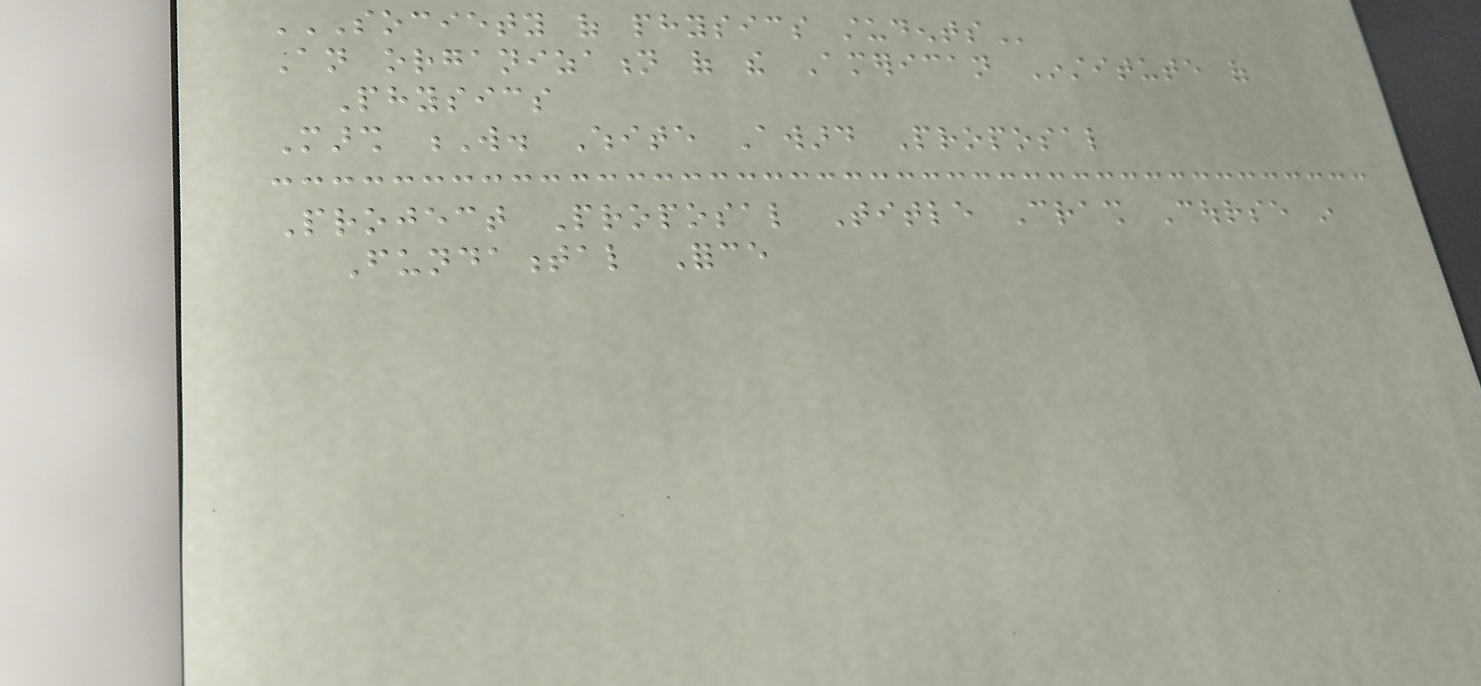SOCIETY OF PHYSICS STUDENTS
An organization of the American Institute of
Physics
Marsh W. White Award Proposal
Project Proposal Title Crash Course in
Fundamental Force
